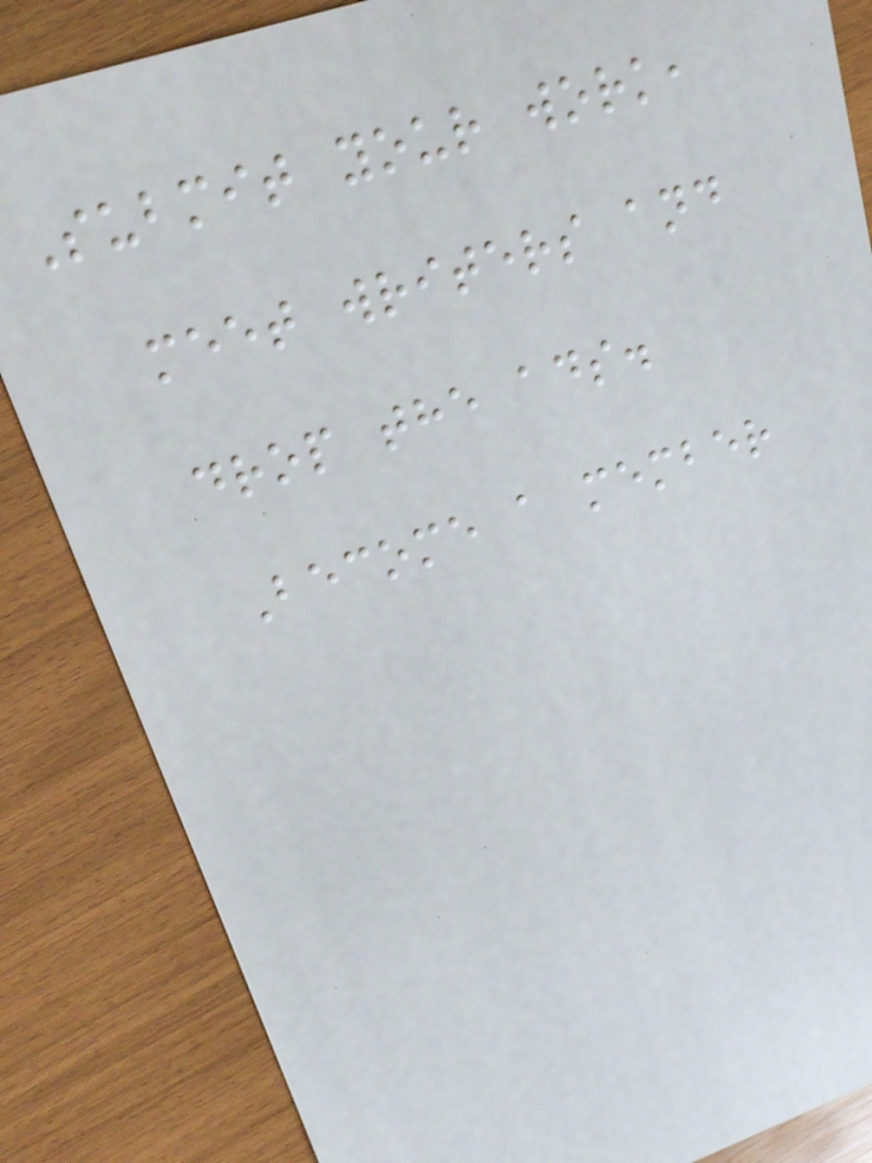Submit your work,
meet writers and
drop the ads.
Become a member
